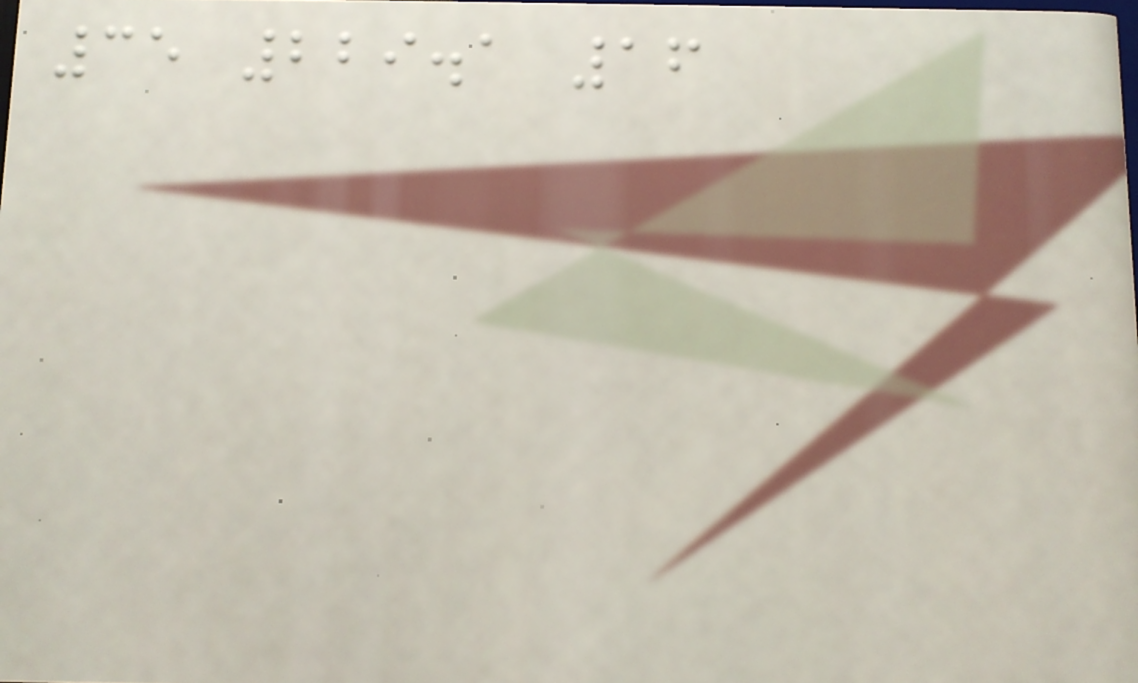35 229.1 16
